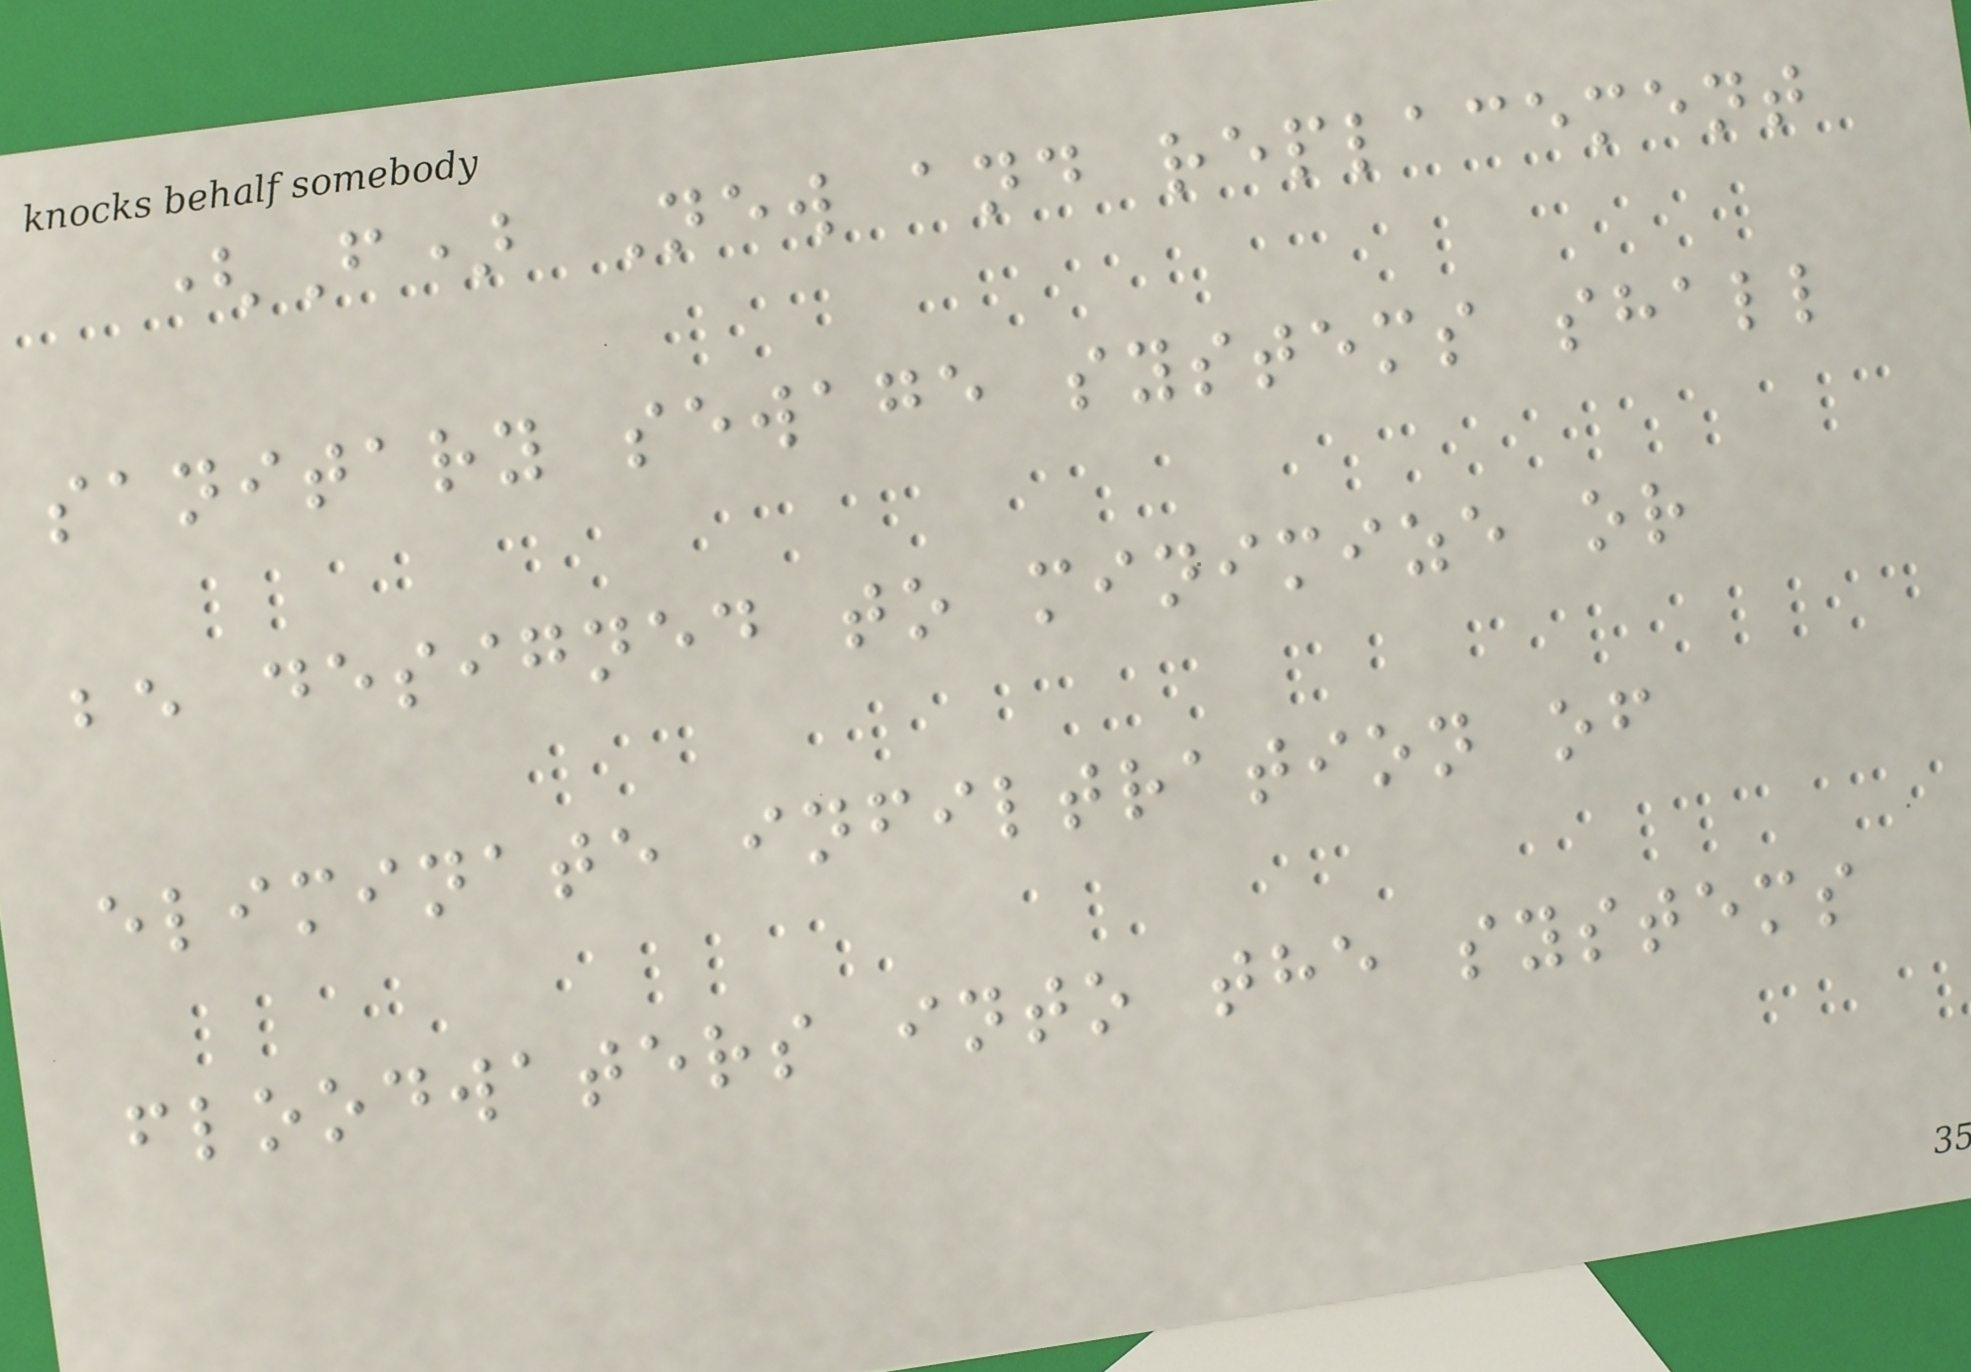(F) New and replacement
sanitary sewage systems shall
be designed to minimize or
eliminate infiltration of
floodwaters into the systems
